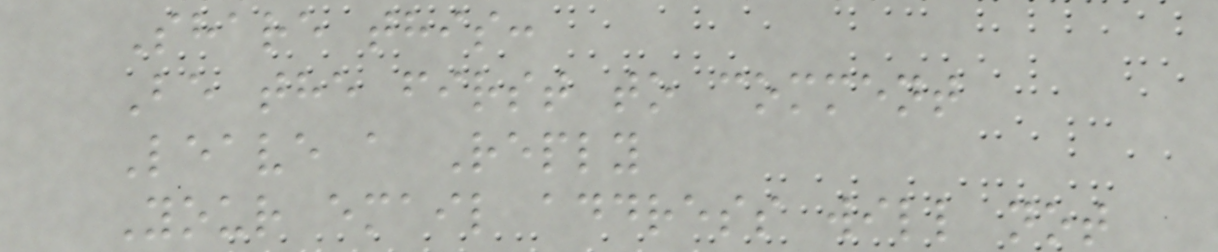Share this:
Be the first to comment
Leave a Reply
Your email address will not
